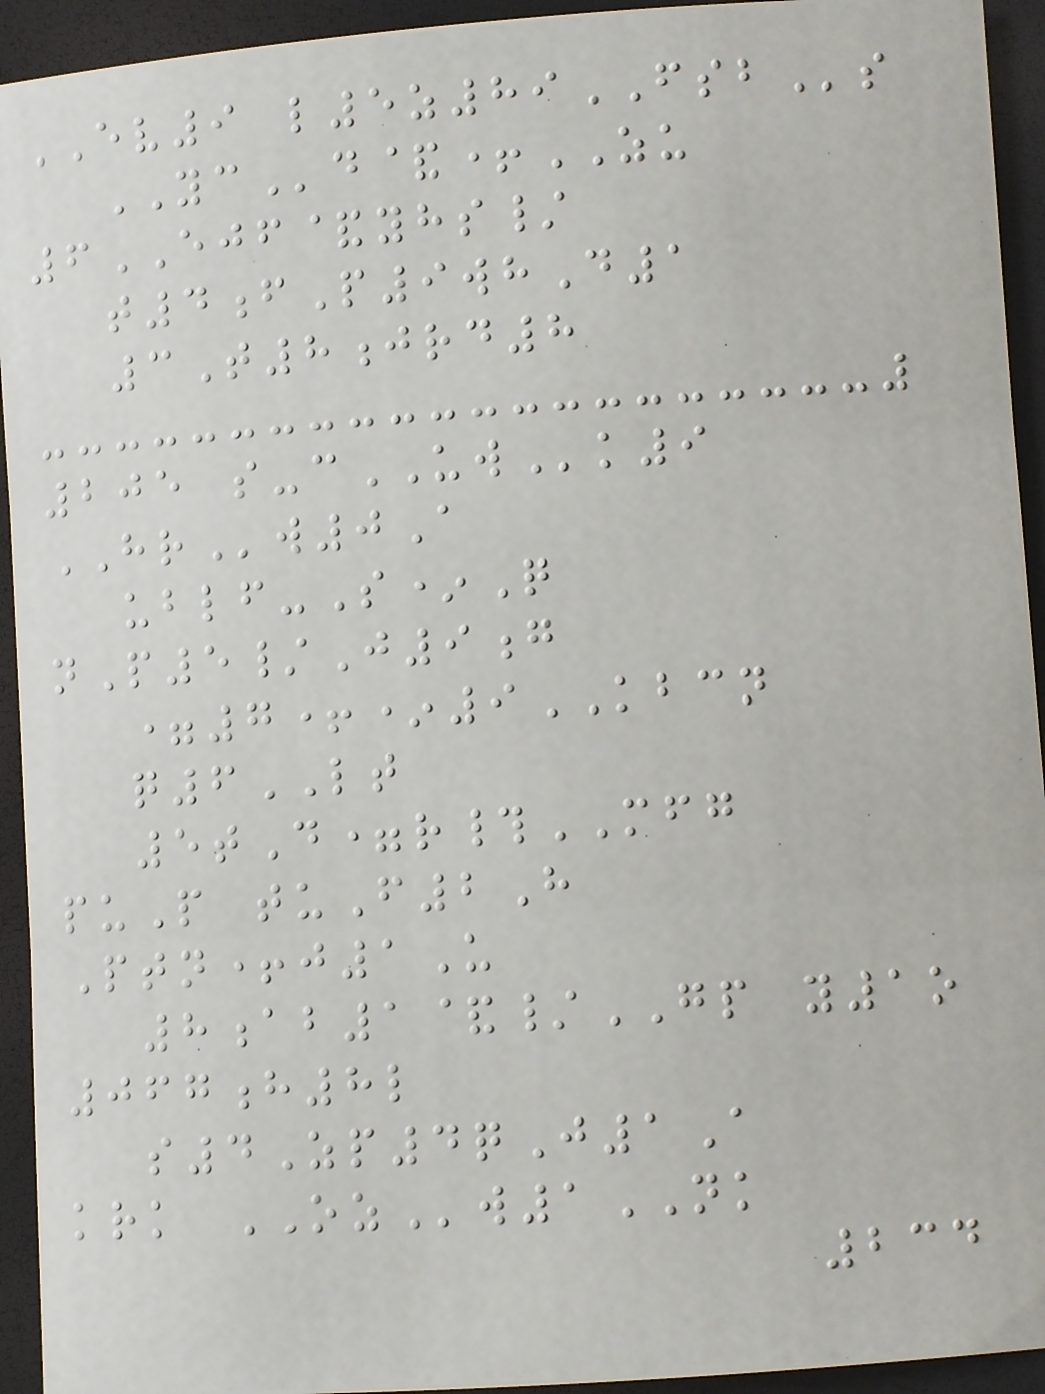EV9 l5z89FSBs
YCd&+ZU
6EJF&yhs/
t4fP9whD1
3T8jrd8
205 s-cUWk9
HRw0A
ublf-S*Q
nP5/J9g
=7+*9KBCN
q6LT
5tD=r#MFG
puP tuF2H
Ptn+j1U
8ab1&/GP y1o
067h8l
s4Zp4qJ1A
krk OZw1NK
234
